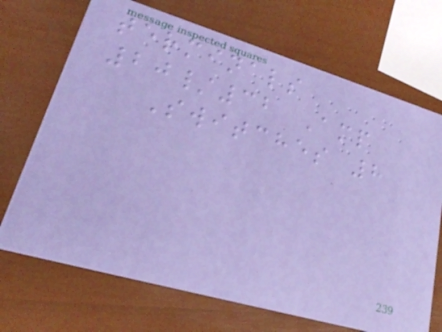terminals
20/32 Amp
Switches 8
